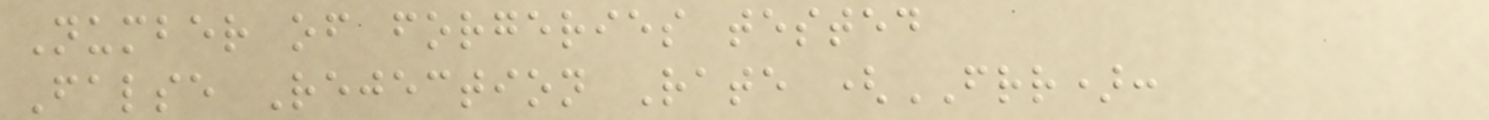Number of forgeries tested
False Rejection Rate (FRR):
